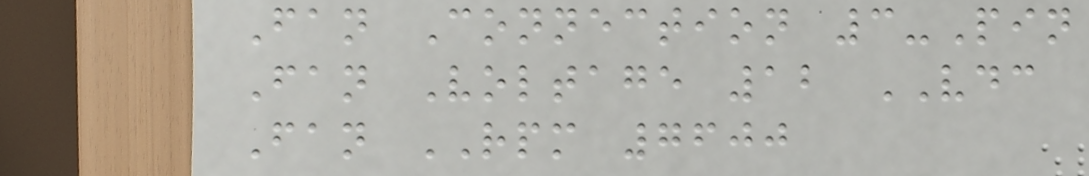Fan Connection 3-Pin
Fan Voltage 12 VDC
Fan RPM 7600
